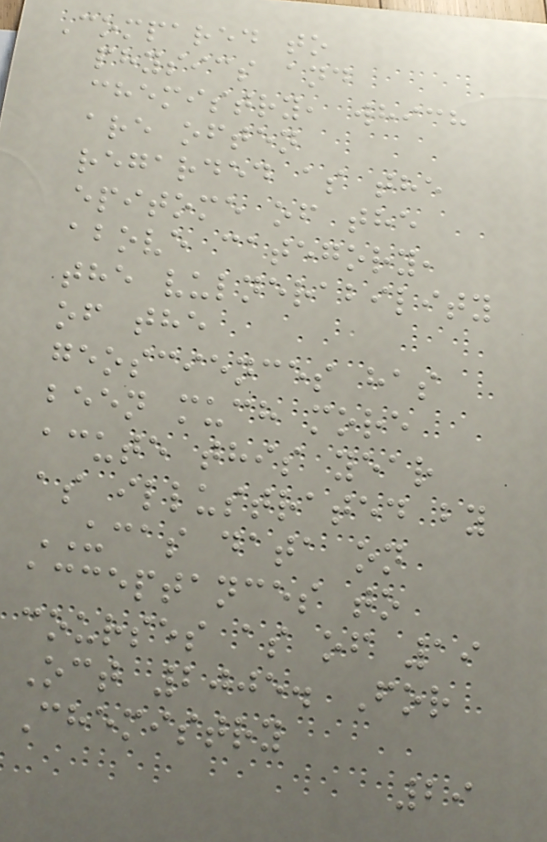Compared to
physics and
chemistry, which
are often
regarded as the
epitome of the
above category,
the vulnerability
of the
geosciences has
been much more
acute this year
as illustrated by
UCAS data on
acceptances to
courses as of 19
Oct 2005. For
Chemistry
29
